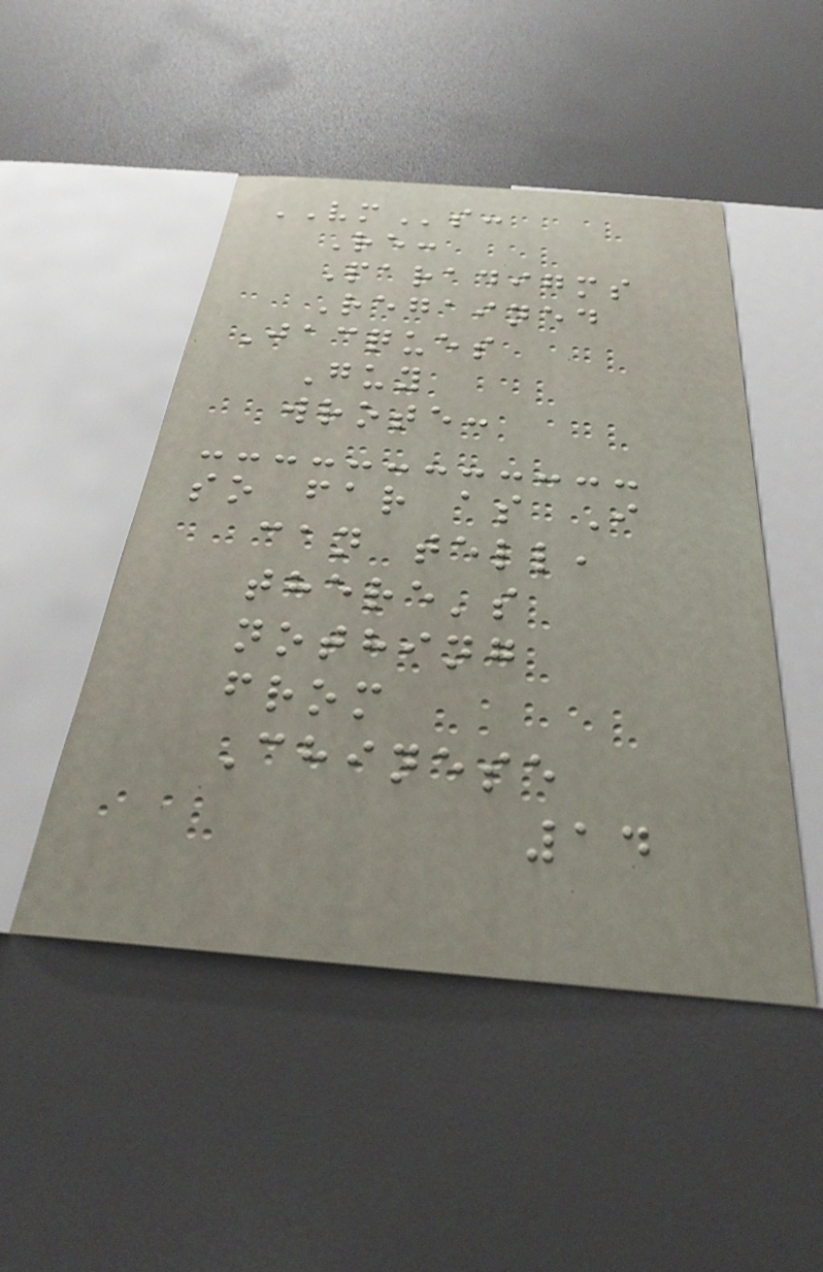VMs:
Re:
Paradigms
Regained
Jacques
Guy
wrote:
so far as I
can tell,
there's
nothing
from
Chinese
14
